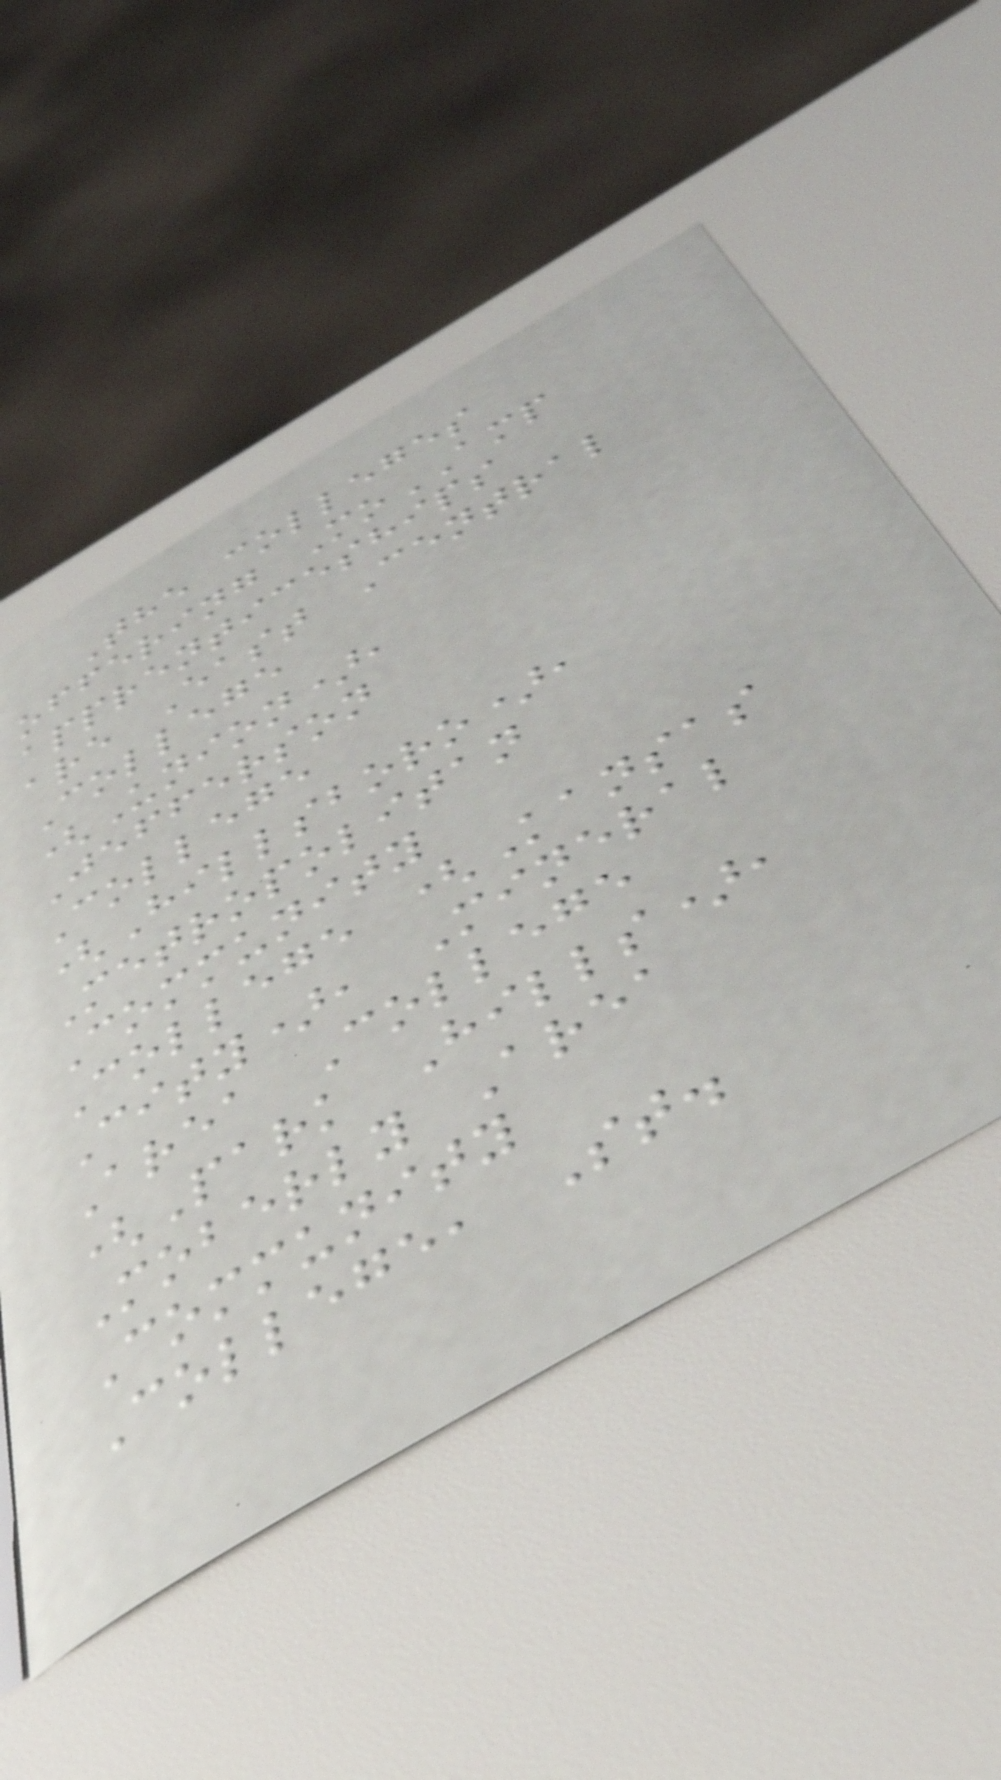The colleges
offering MoAMP
apprenticeships
are East Central
College
(Union),
Jefferson
College
(Hillsboro),
Metropolitan
Community
College (Kansas
City), Mineral
Area College
(Park Hills),
Moberly Area
Community
College, St.
